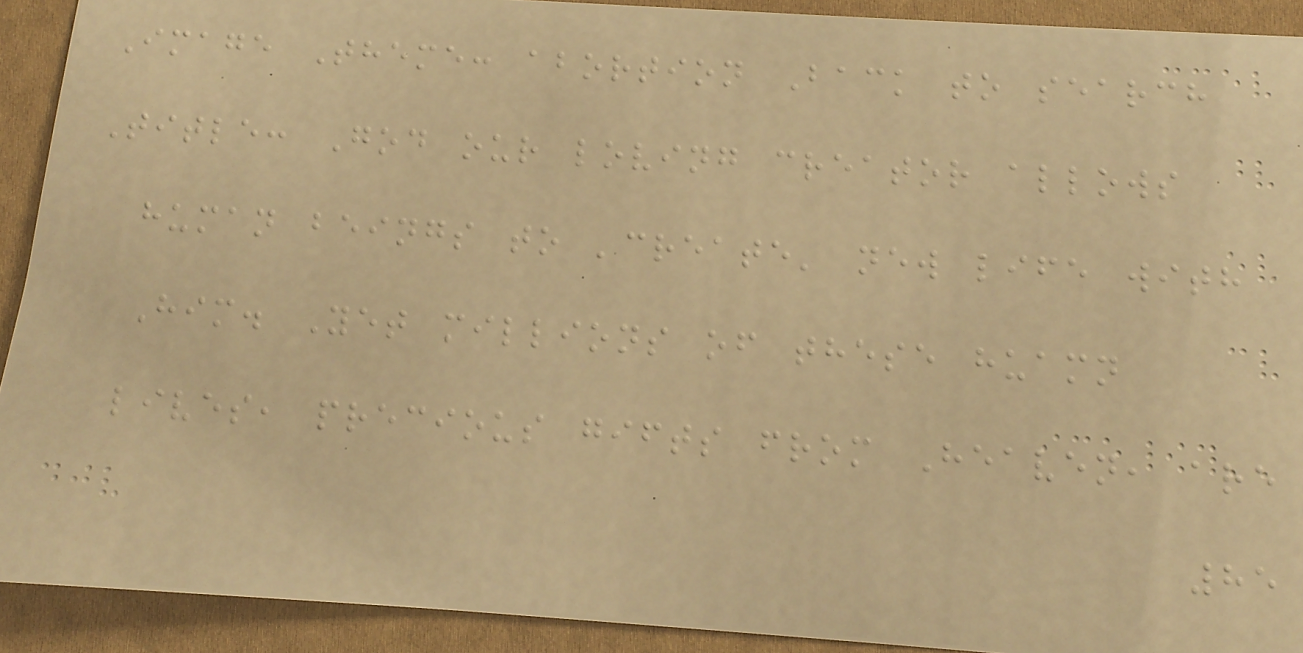Image Theme: abortion Back to search
Title: God our loving creator allows
human beings to 'create' new life with
Him. Yet millions of these huamn
lives, precious gifts from Heaven, are
85
